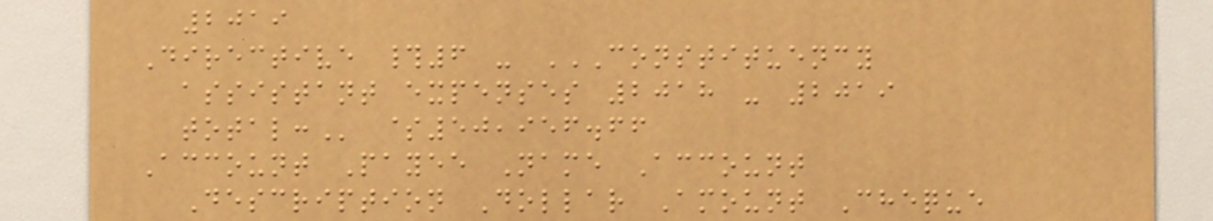2019
Directive #6 - CONSTITUENCY
ASSISTANT EXPENSES 2018 - 2019
TOTAL: $50,956.66
Account Payee Name Account
Description Dollar Amount Cheque
